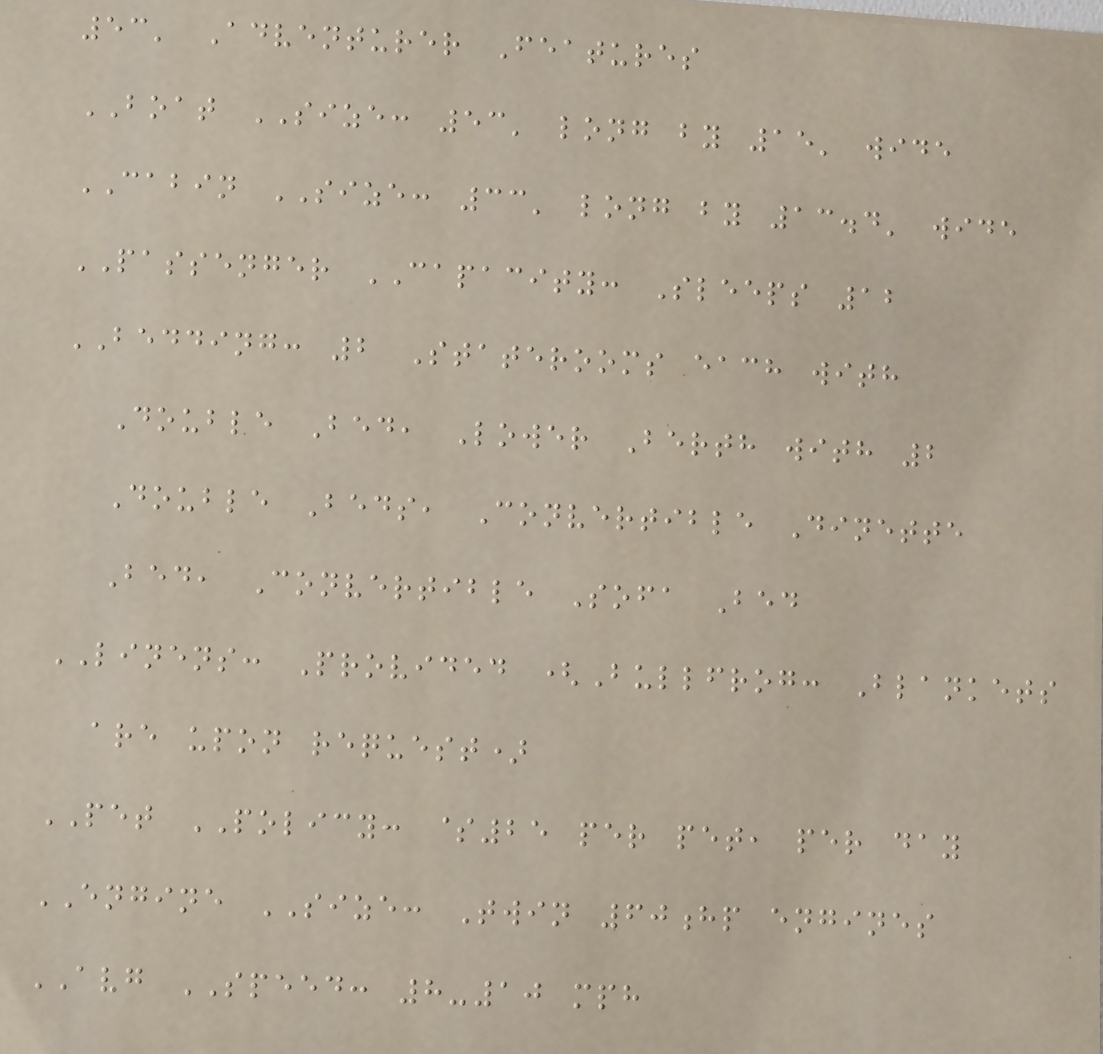53' Adventurer Features
BOAT SIZE: 53' long by 15' wide
CABIN SIZE: 33' long by 13.4' wide
PASSENGER CAPACITY: Sleeps 12
BEDDING: 2 Staterooms each with
Double Bed, Lower Berth with 2
Double Beds, Convertible Dinette
Bed, Convertible Sofa Bed
LINENS: Provided (Bullfrog: Blankets
are upon request)
PET POLICY: $25 per pet, per day
ENGINE SIZE: Twin 60hp engines
AVG SPEED: 8-10 mph
